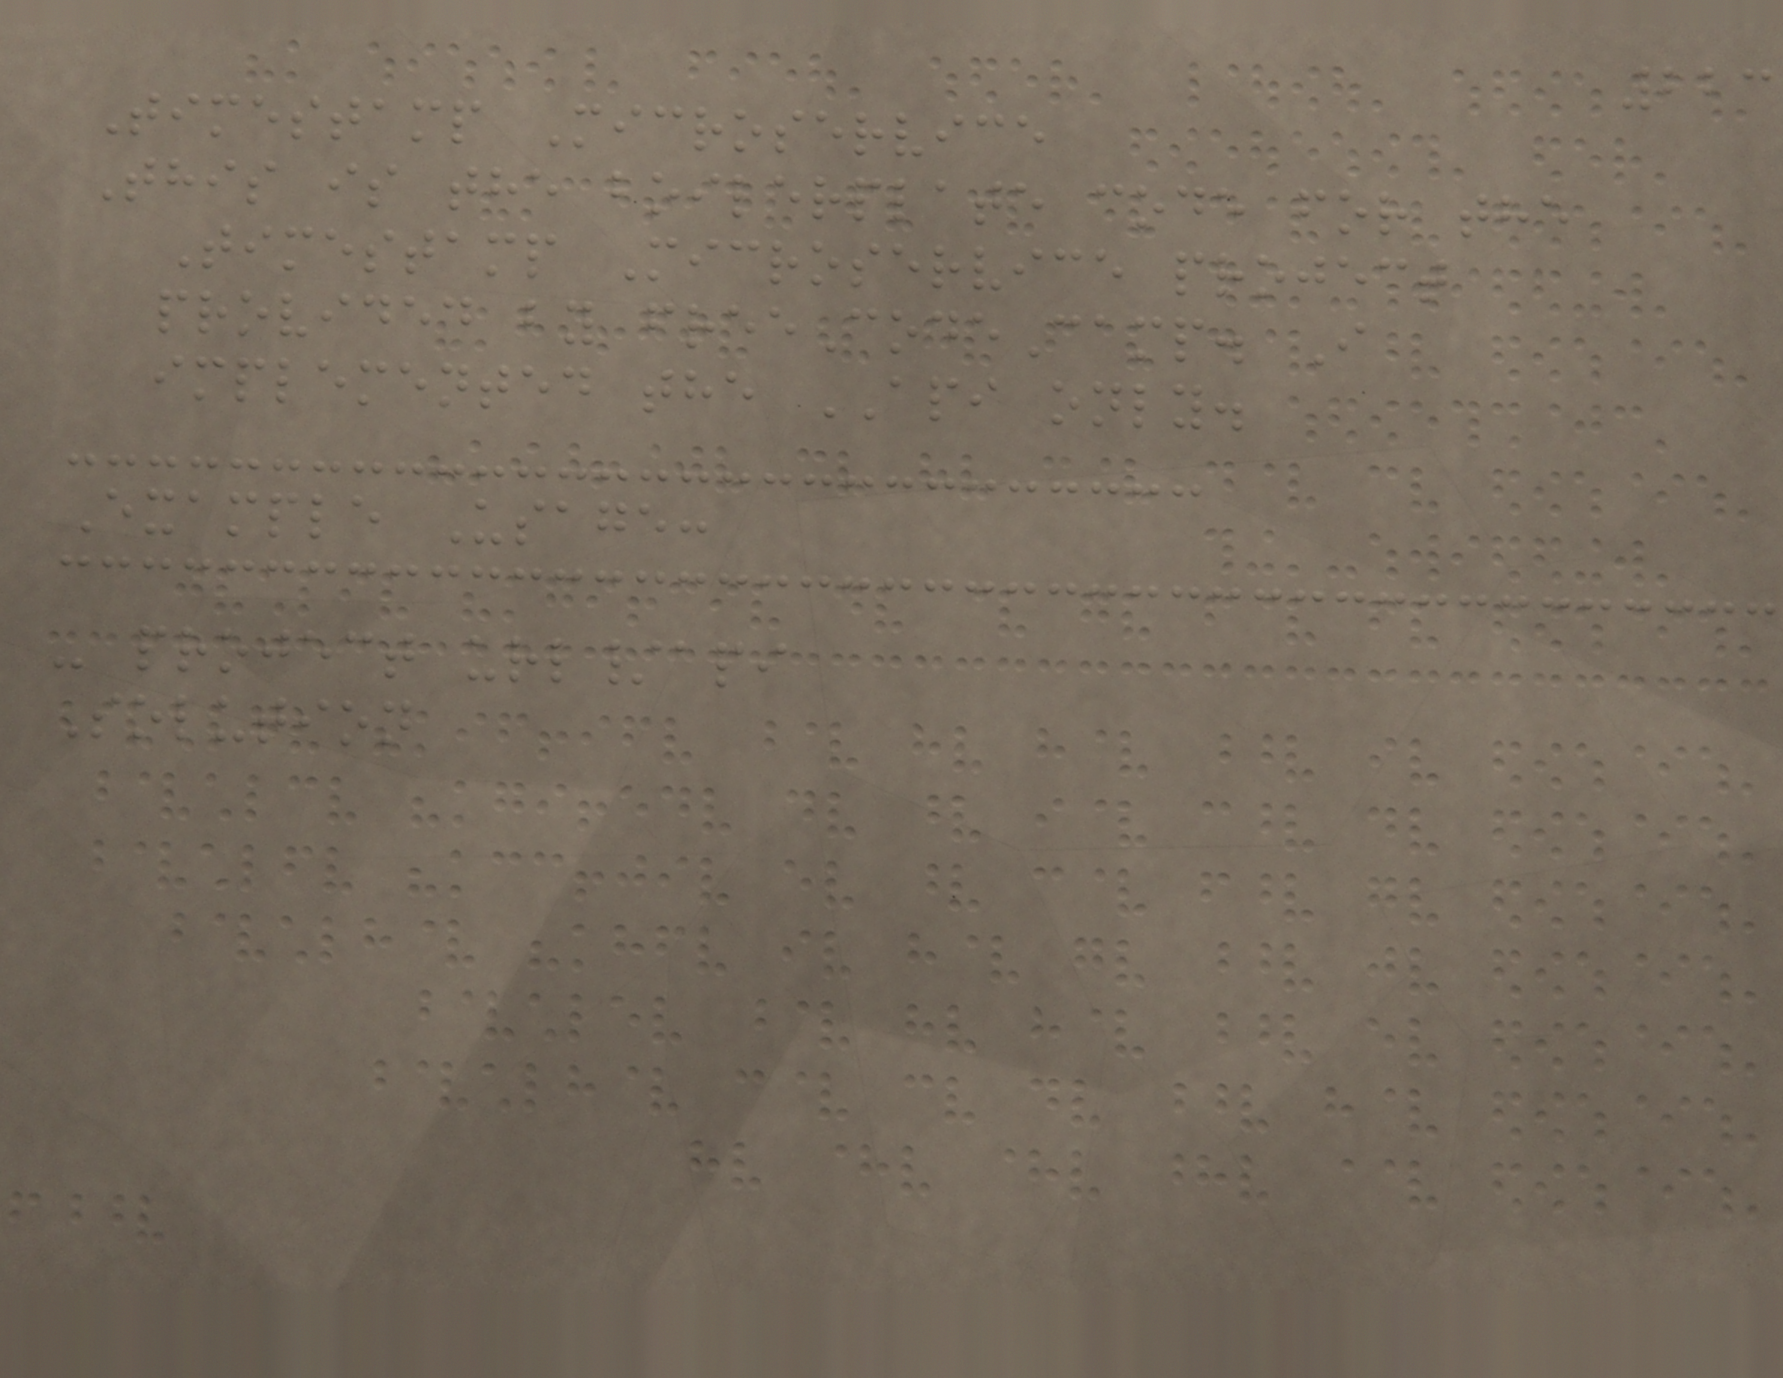223
Timestamp Microservice
This is the boilerplate code for the
Timestamp Microservice project
provided by freeCodeCamp. I
implemented the API only.
Example Usage:
- project url/api
Solution
